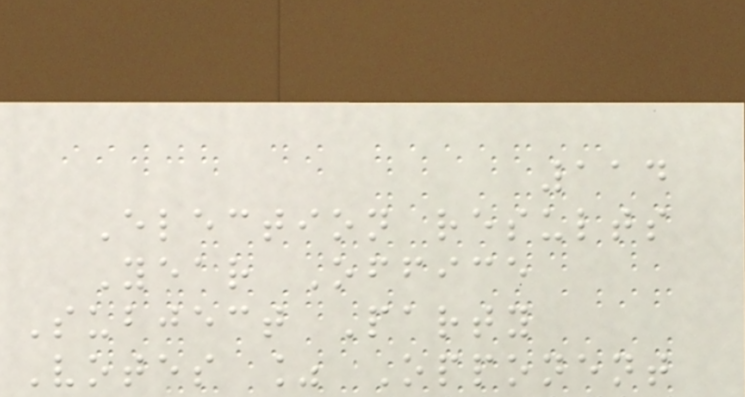114
Election results
Year Office
Subject Party
Votes % Opponent
